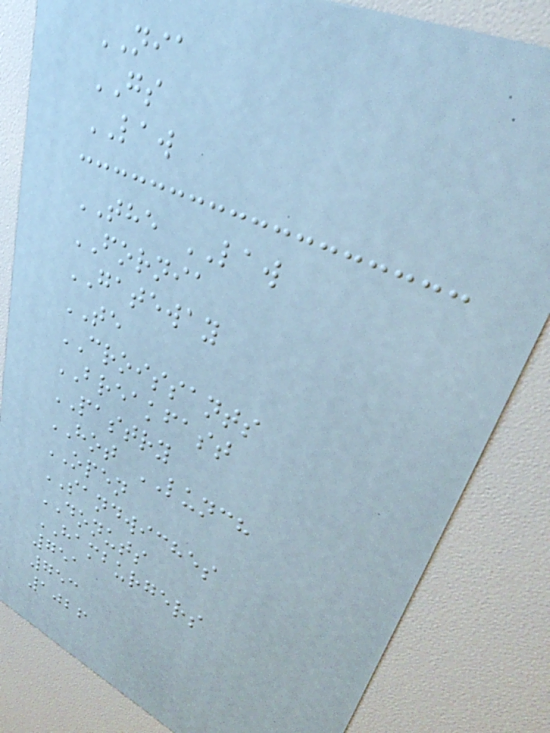NIA
GS
LAW
THE LAW
FORNIA
GATEWAY
TE
CROISSANTS
BREAKFAST
PASTRY
HOT LUNCH
OPEN
SANDWICHES
DONUTS
HAMBURGERS
751
753
1026
